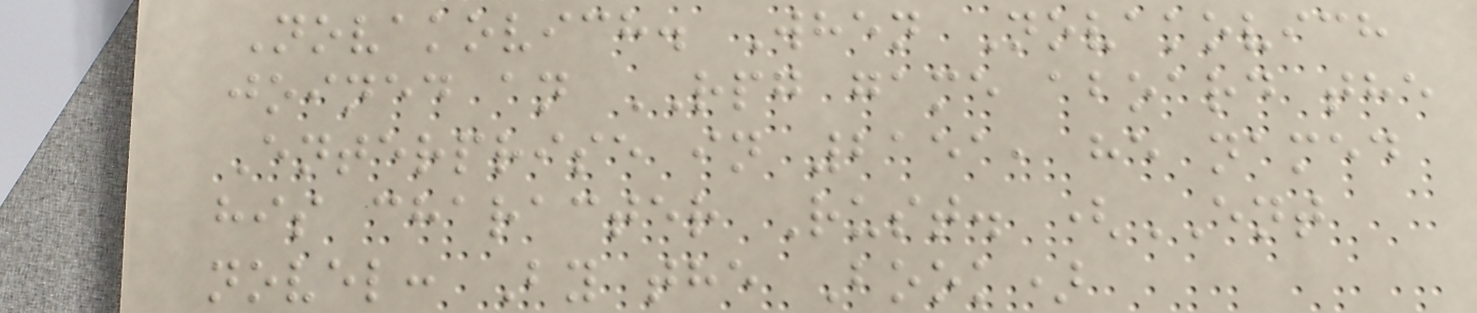Novakovich. When Novakovich
joined an RPG game aboard the
Enterprise in 2151, he named
his character Rust. (ENT
novel: By the Book)
